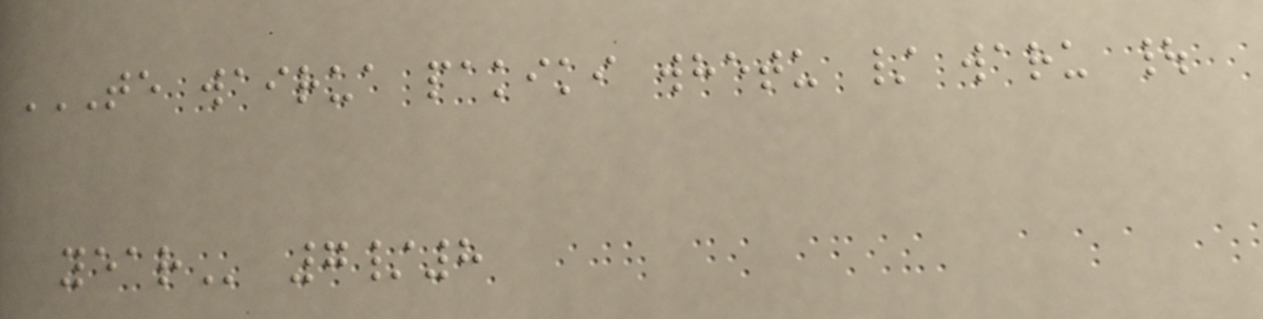TE WAIRUA PAKIKI WHETU / WARU |
YEAR 7/8
